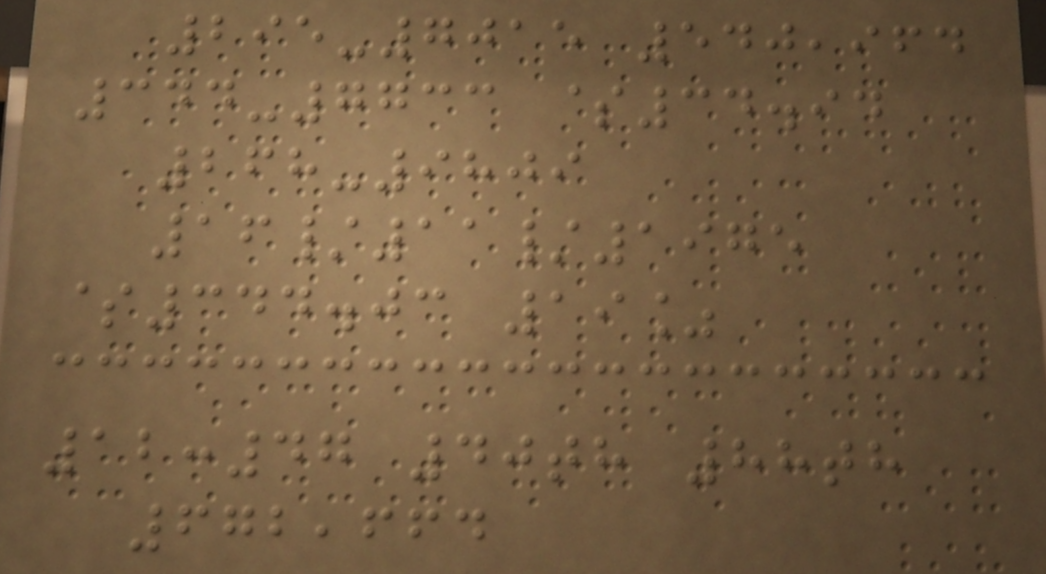295-7015 540,964
344-7733 $34.94
268-9809
16/11/1975
$344.03 19%
12:47 40th 88th
672,664
